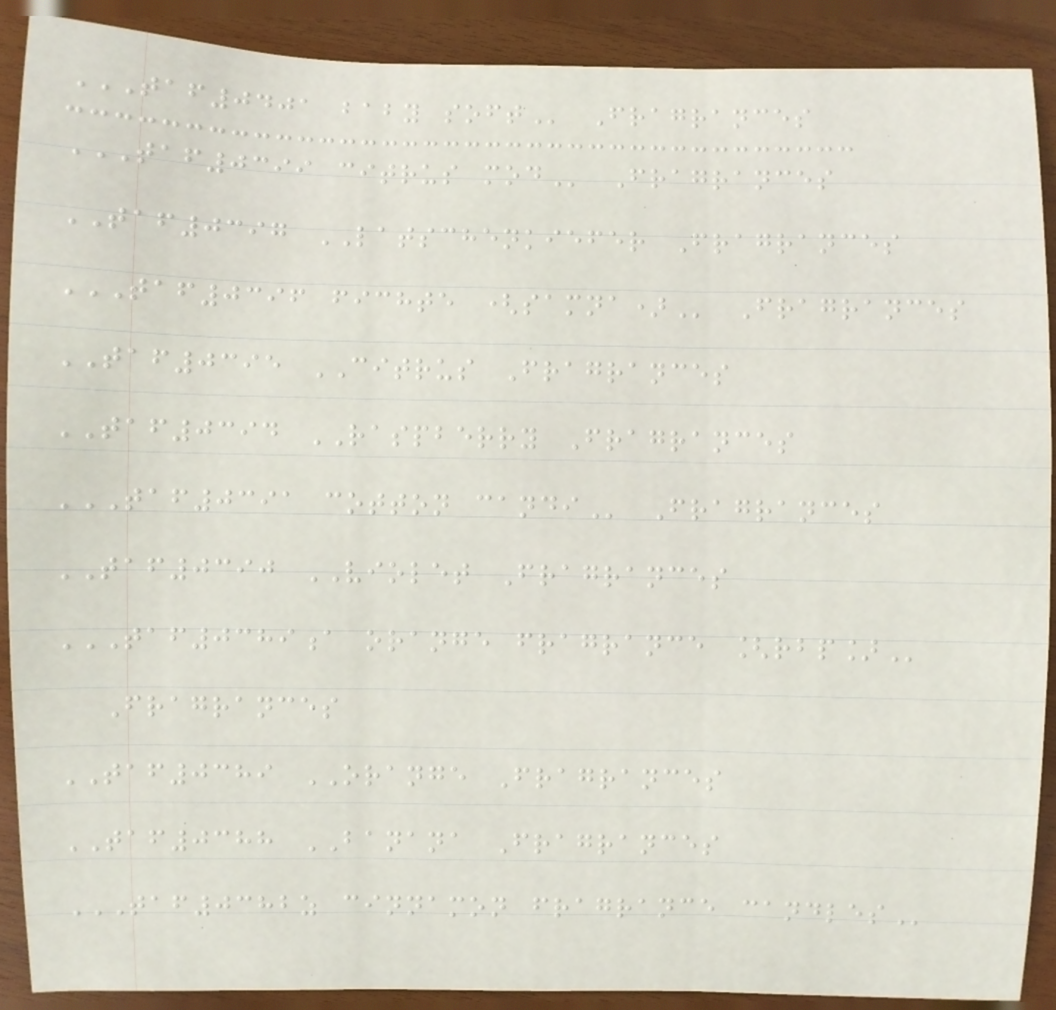TAF0401 BABY SOFT Fragrances
TAF0399 CITRUS MOD Fragrances
TAF0397 LATSCHENKIEFER Fragrances
TAF0396 FICHTE (SAMNA) Fragrances
TAF0395 CITRUS Fragrances
TAF0394 RASPBERRY Fragrances
TAF0391 COTTON CANDI Fragrances
TAF0390 VIOLET Fragrances
TAF0389A ORANGE FRAGRANCE [RBP]
Fragrances
TAF0389 ORANGE Fragrances
TAF0388 BANANA Fragrances
TAF0382Z CINNAMON FRAGRANCE CANDLES
